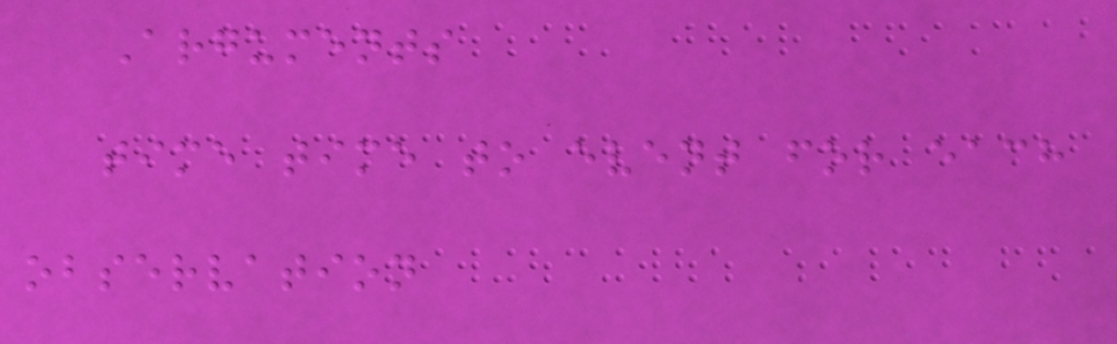Arguments
time time to event for each
observation
